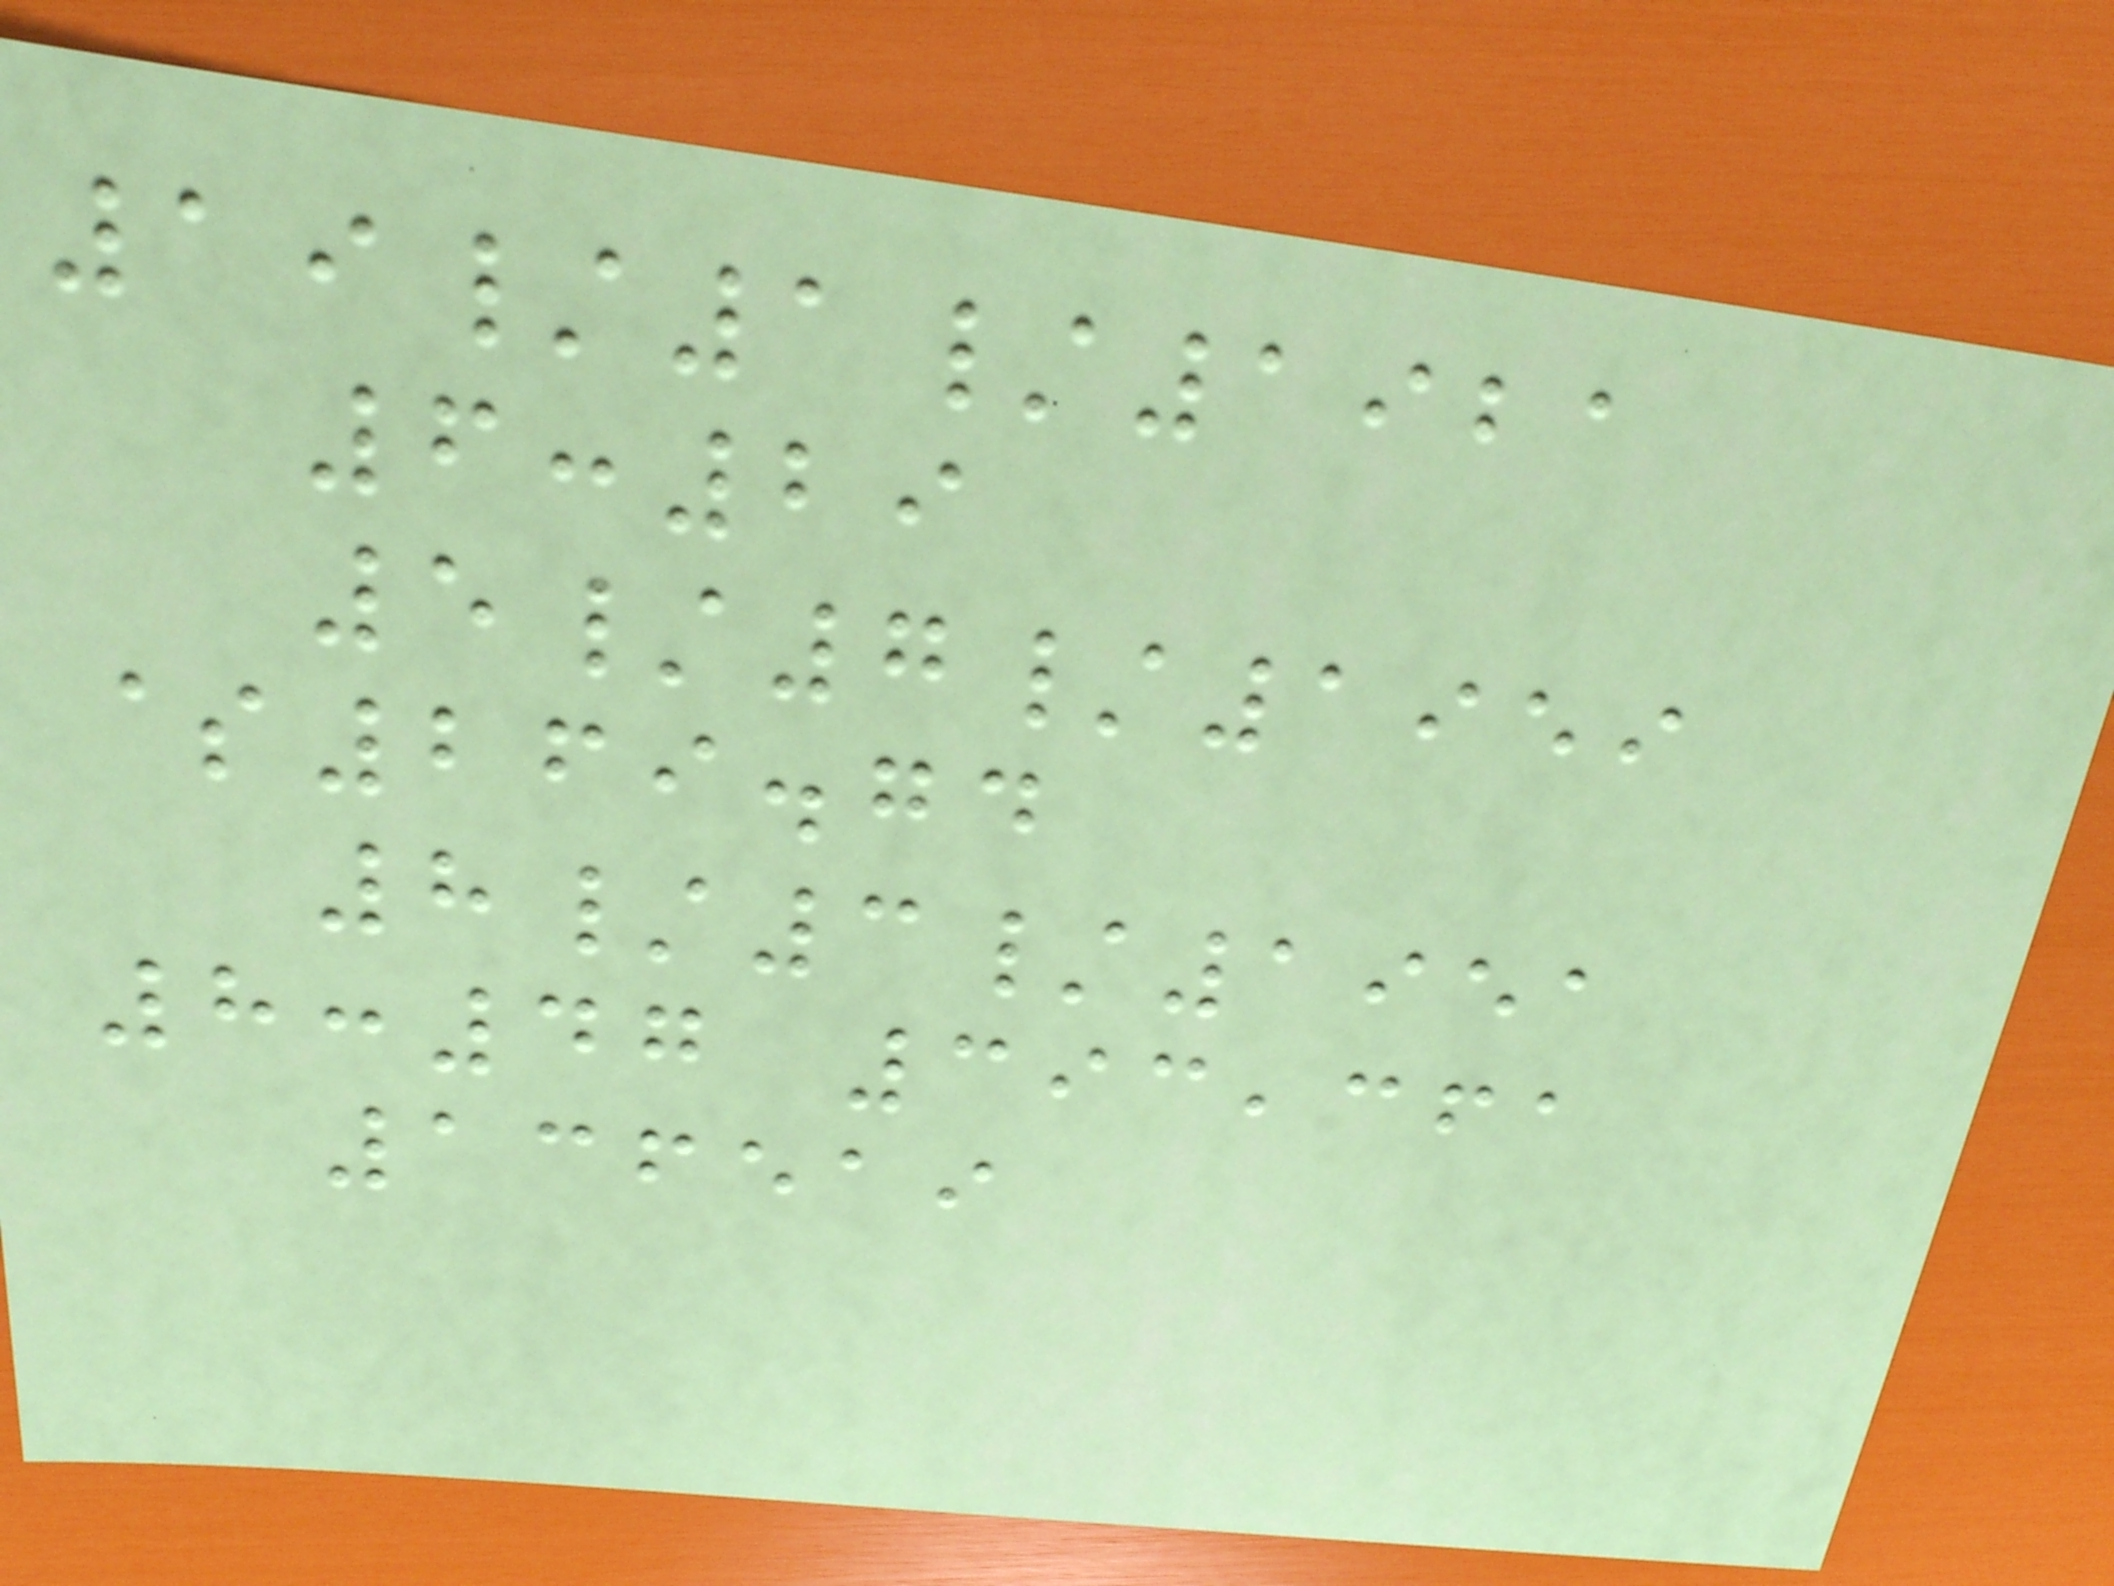19/1/1921
6:29
5/7/1959
$269.74
8/3/1951
8:47 393,361
136519
